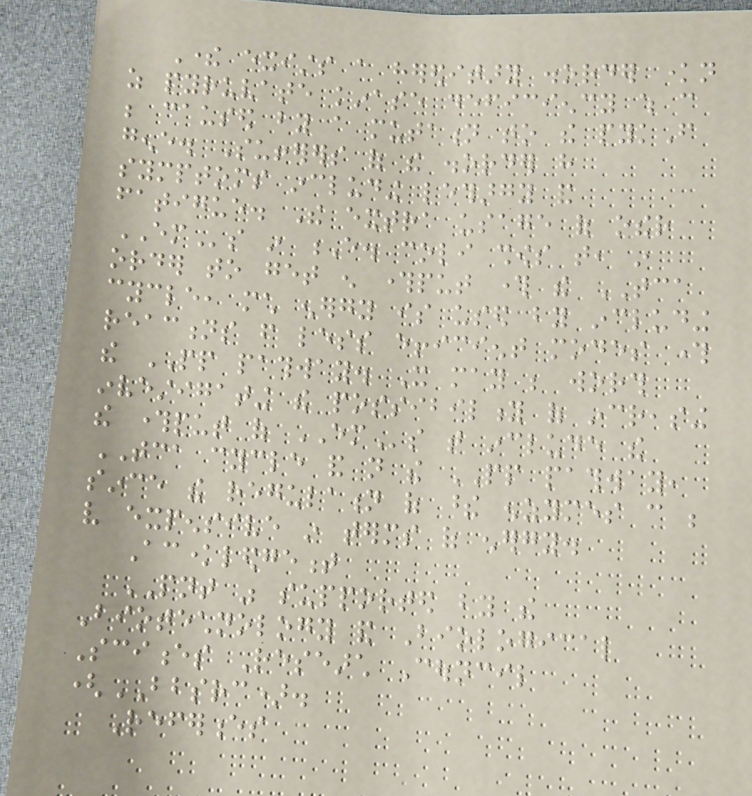There exists a hereditary disorder known
as pyruvate kinase deficiency which can
be caused by a mutation to the pykF
gene. Sufferers of the disorder have
symptoms including lethargy and
fatigue. The extra usage of other
EMs in E. coli shows that, in
order to get enough throughput through the TCA
cycle, much energy is used by including
reactions from less efficient modes through
the PP pathway. It may be worth
investigating the possibility of increasing
the throughput of EMs that include the
TCA cycle and not the PP pathway,
since the regulation of these enzymes can be
very expensive in terms of energy.
Acknowledgement
PNT was supported by the
Biotechnology and Biological
Sciences Research Council
(BBSRC).
References
